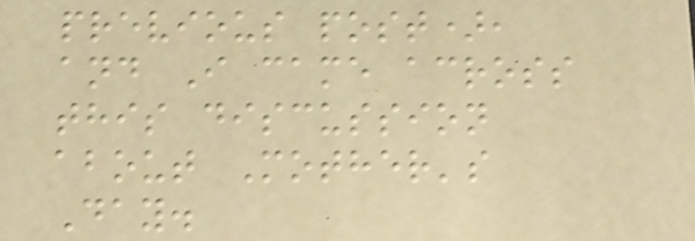previous post),
and I came across
this discussion
about Mother's
Day.
